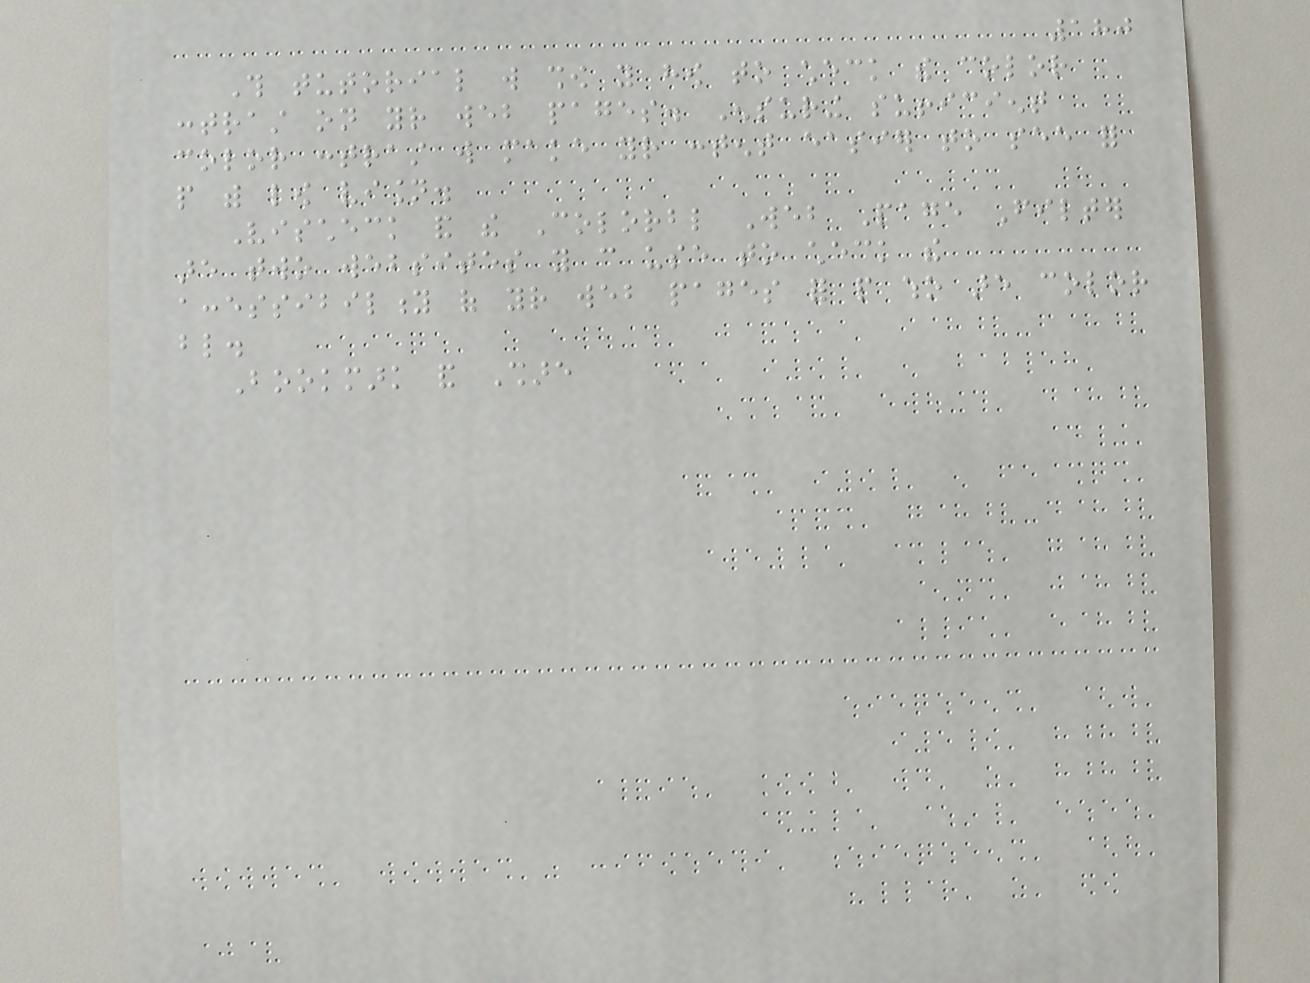180
This tutorial will show you how to check the color
contrast on your web pages. Ensuring sufficient
color contrast will make your content easier to see for
people with low vision.
Vischeck and the Colorblind Web Page Filter
are two websites you can use to check the
accessibility of your web pages for people who are color
blind.
Bookmark and Share
